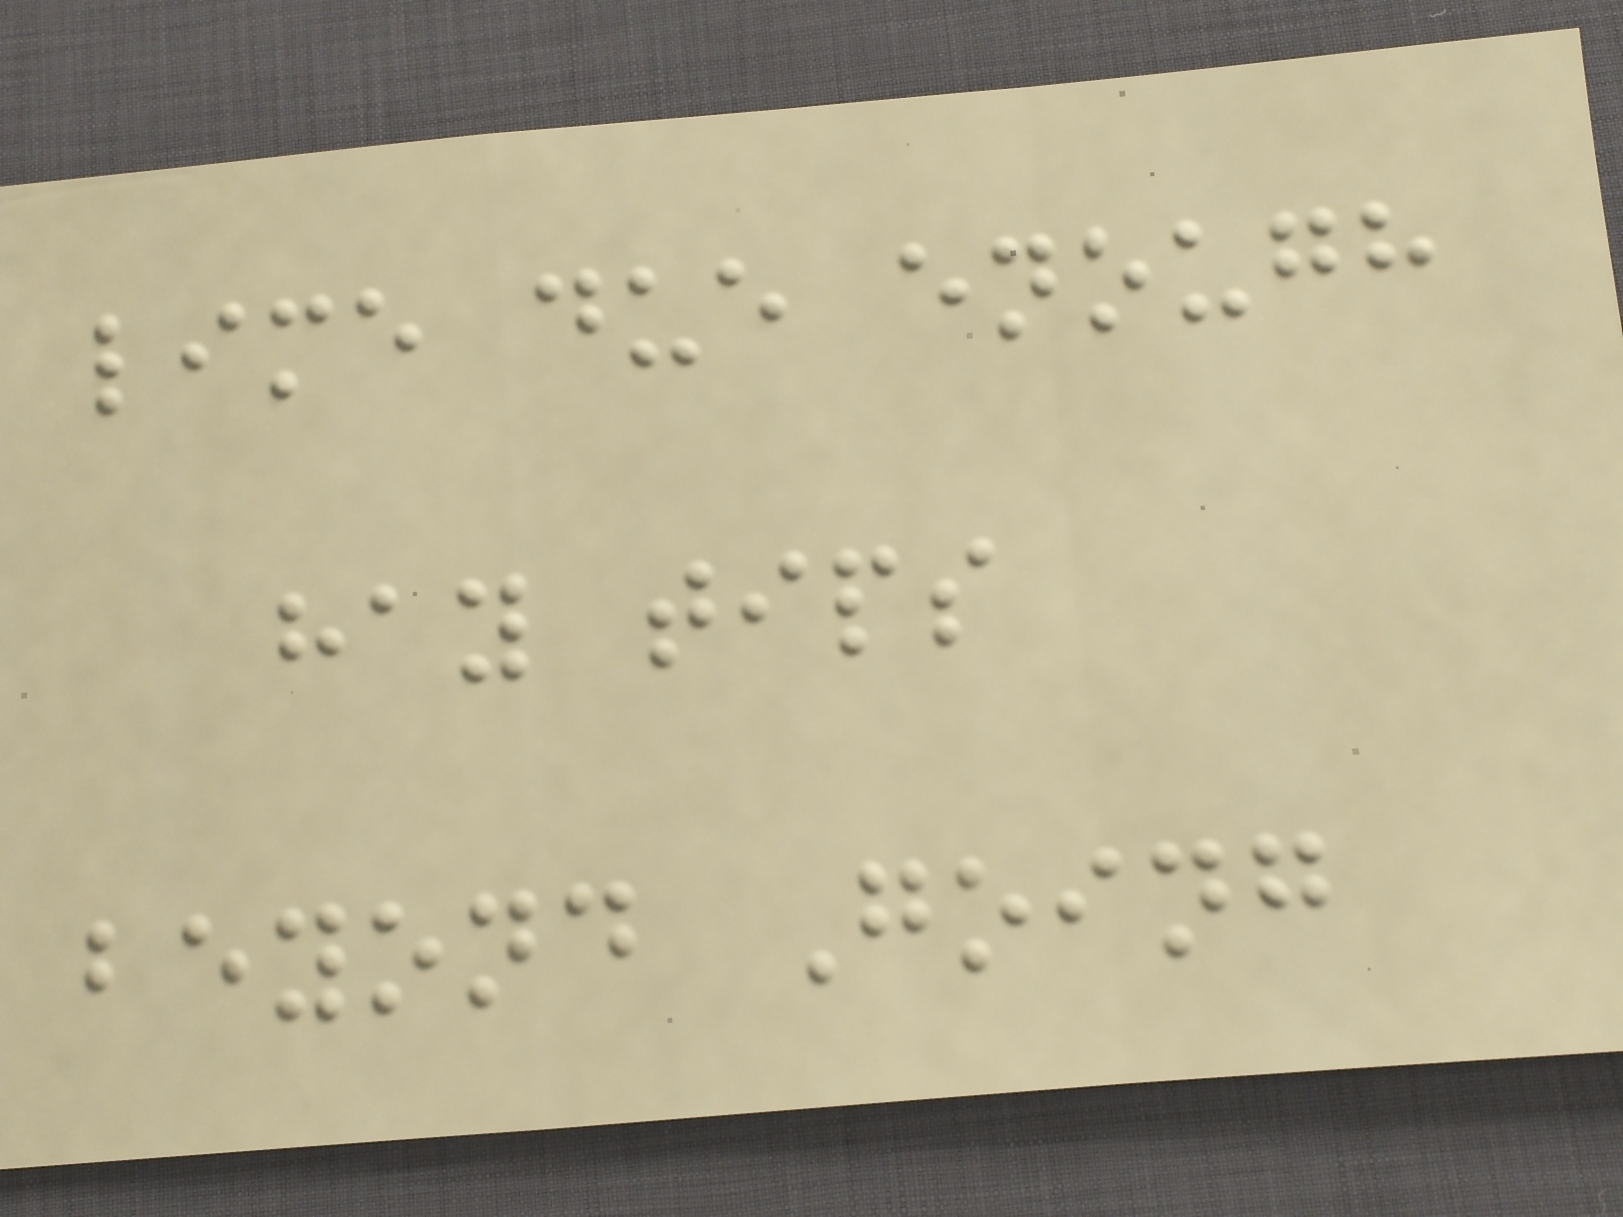lime due enough
hay tips
beyond Going
